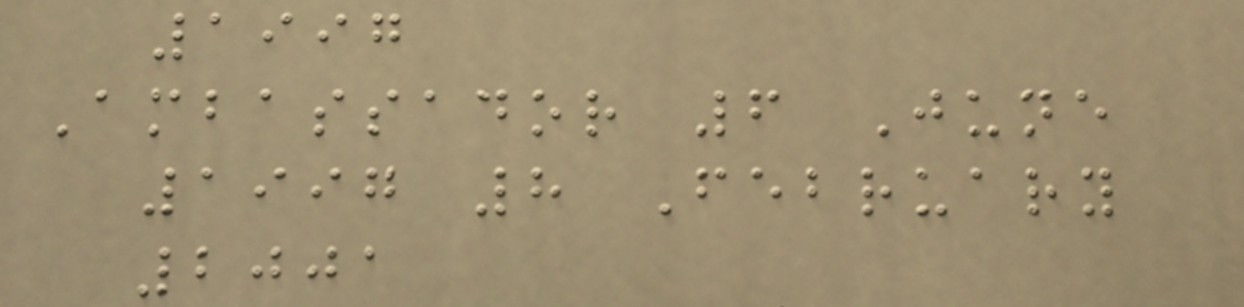1997
Ambassador 6 June
1997 8 February
2001
